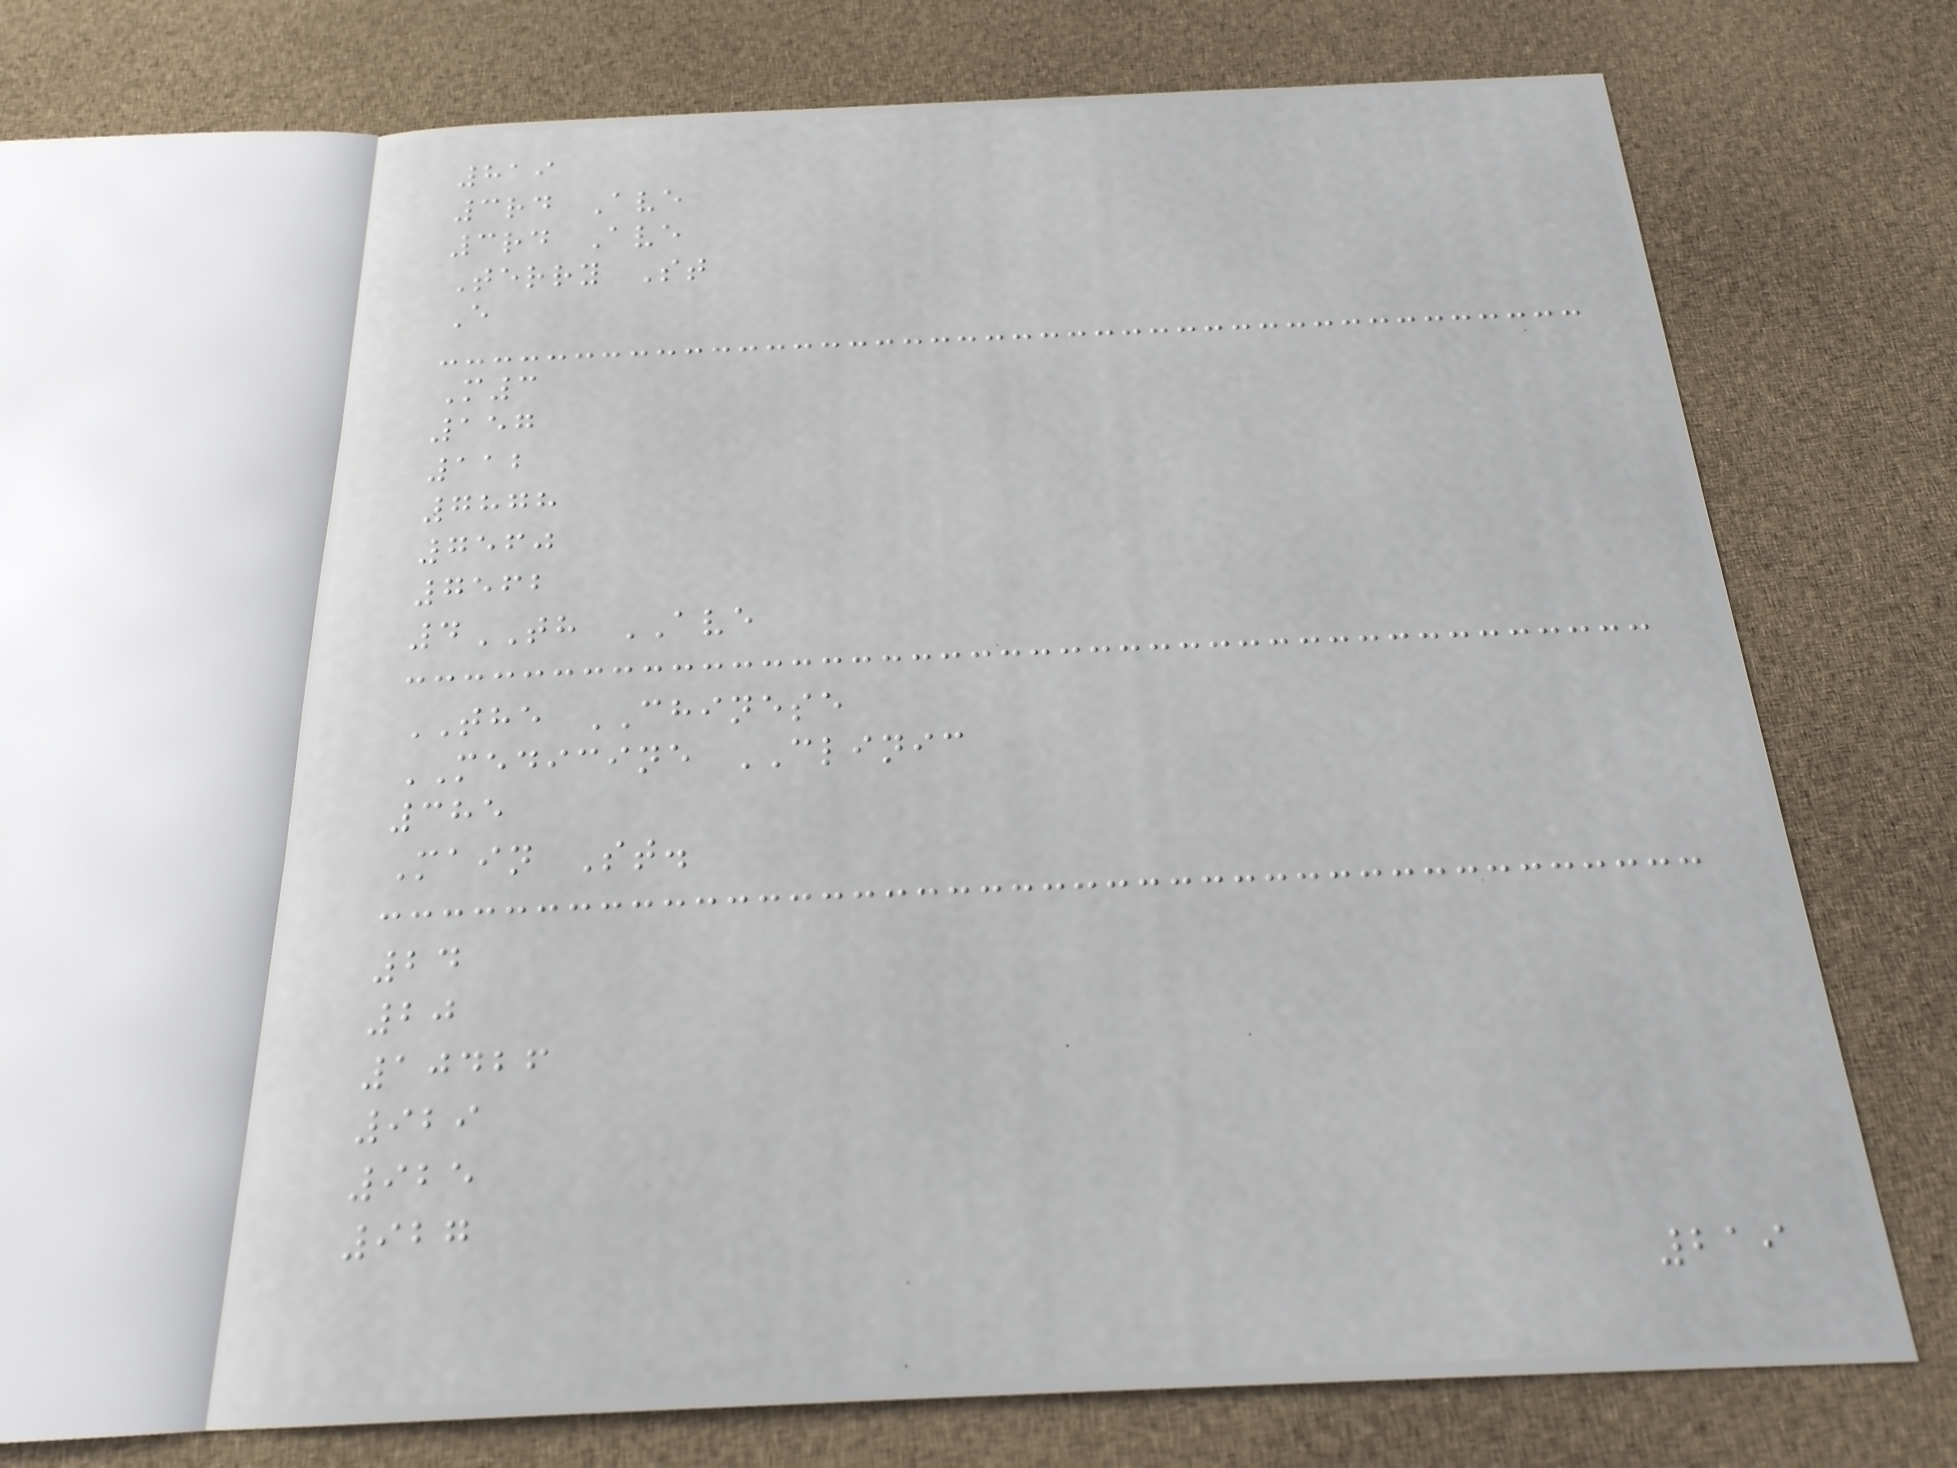819
3rd Ave
3rd Ave
Terry St
E
M3
157
112
7878
7560
7562
4TH AVE
THE CHINESE
MEDICINE CLINIC
385
Main St.
24
20
10426
929
925
927
219
